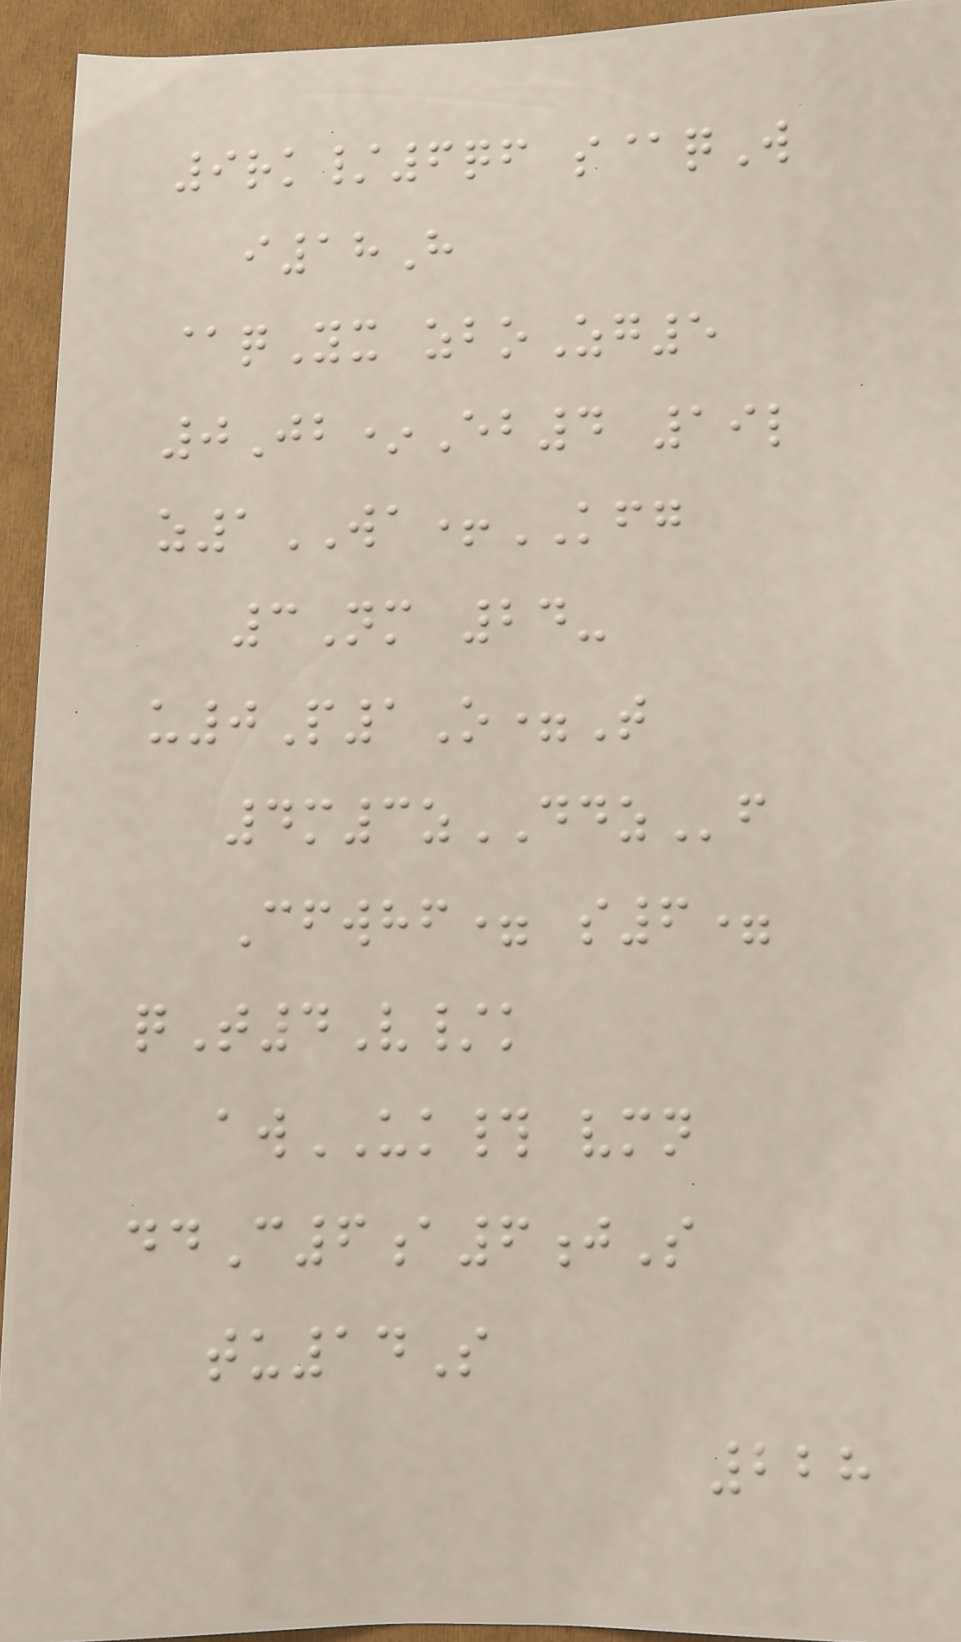9rk/6qf s@qW
i18H
@qYx zboZg5
0Jb*Eb4 19l
z1WA+KFG
3Nm 24-
u0P1O=T
4m3zDDZf
Cfwhf= s6=
qT4V/k
awUK# vmn
ddC6a6jS
tu14S
228
